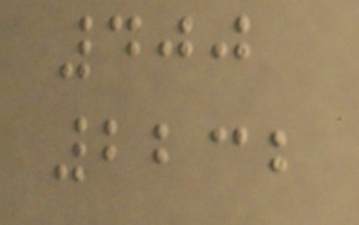400
2232
